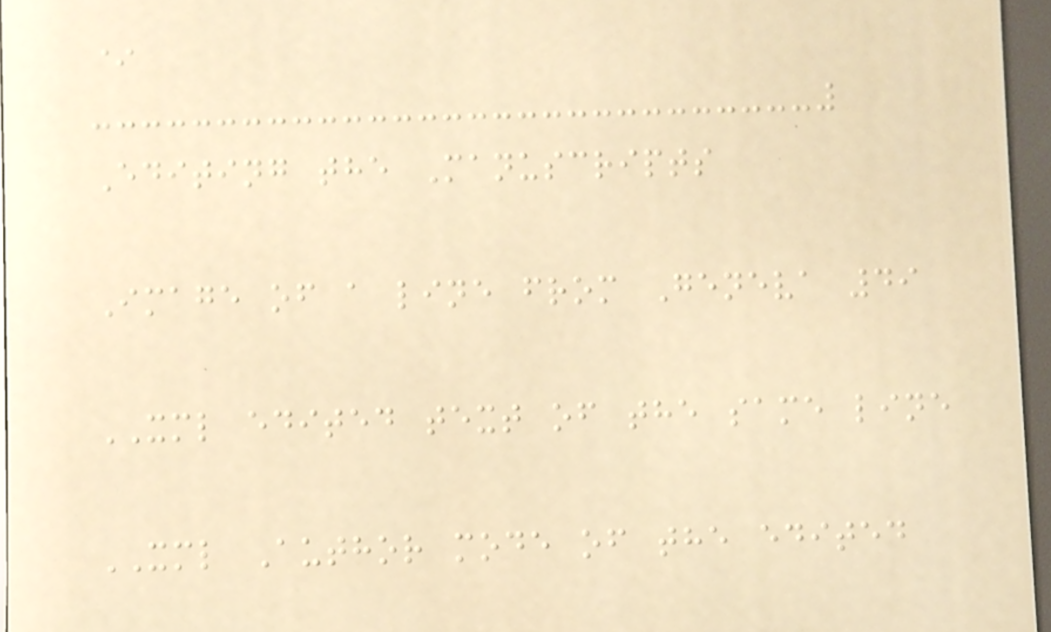*
Editing the Manuscripts
Image of a line from Geneva 49
XML edited text of the same line
XML Author mode of the edited
